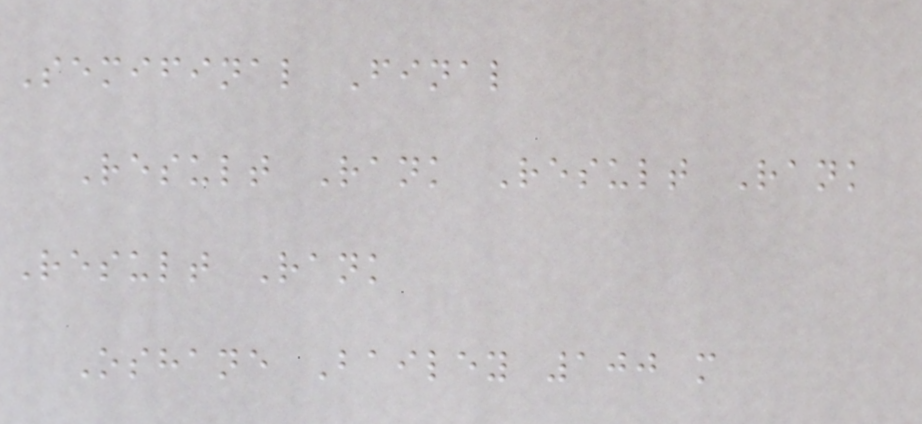Semifinal Final
Result Rank Result Rank
Result Rank
Oshane Bailey 100 m
